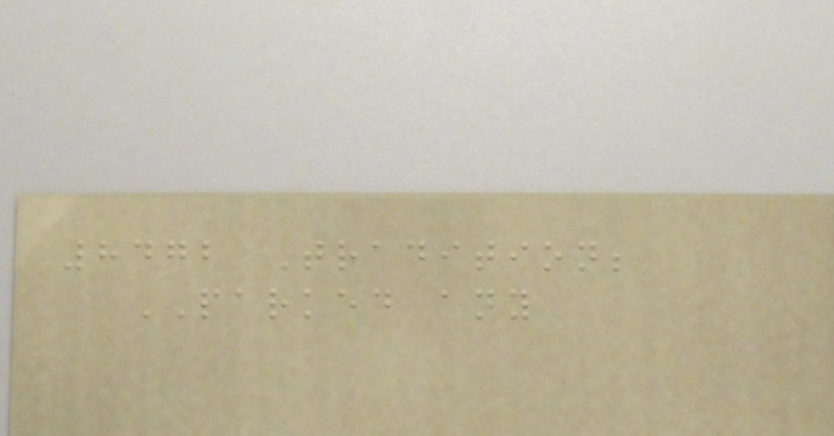8472 Tradition;
PARKED any
